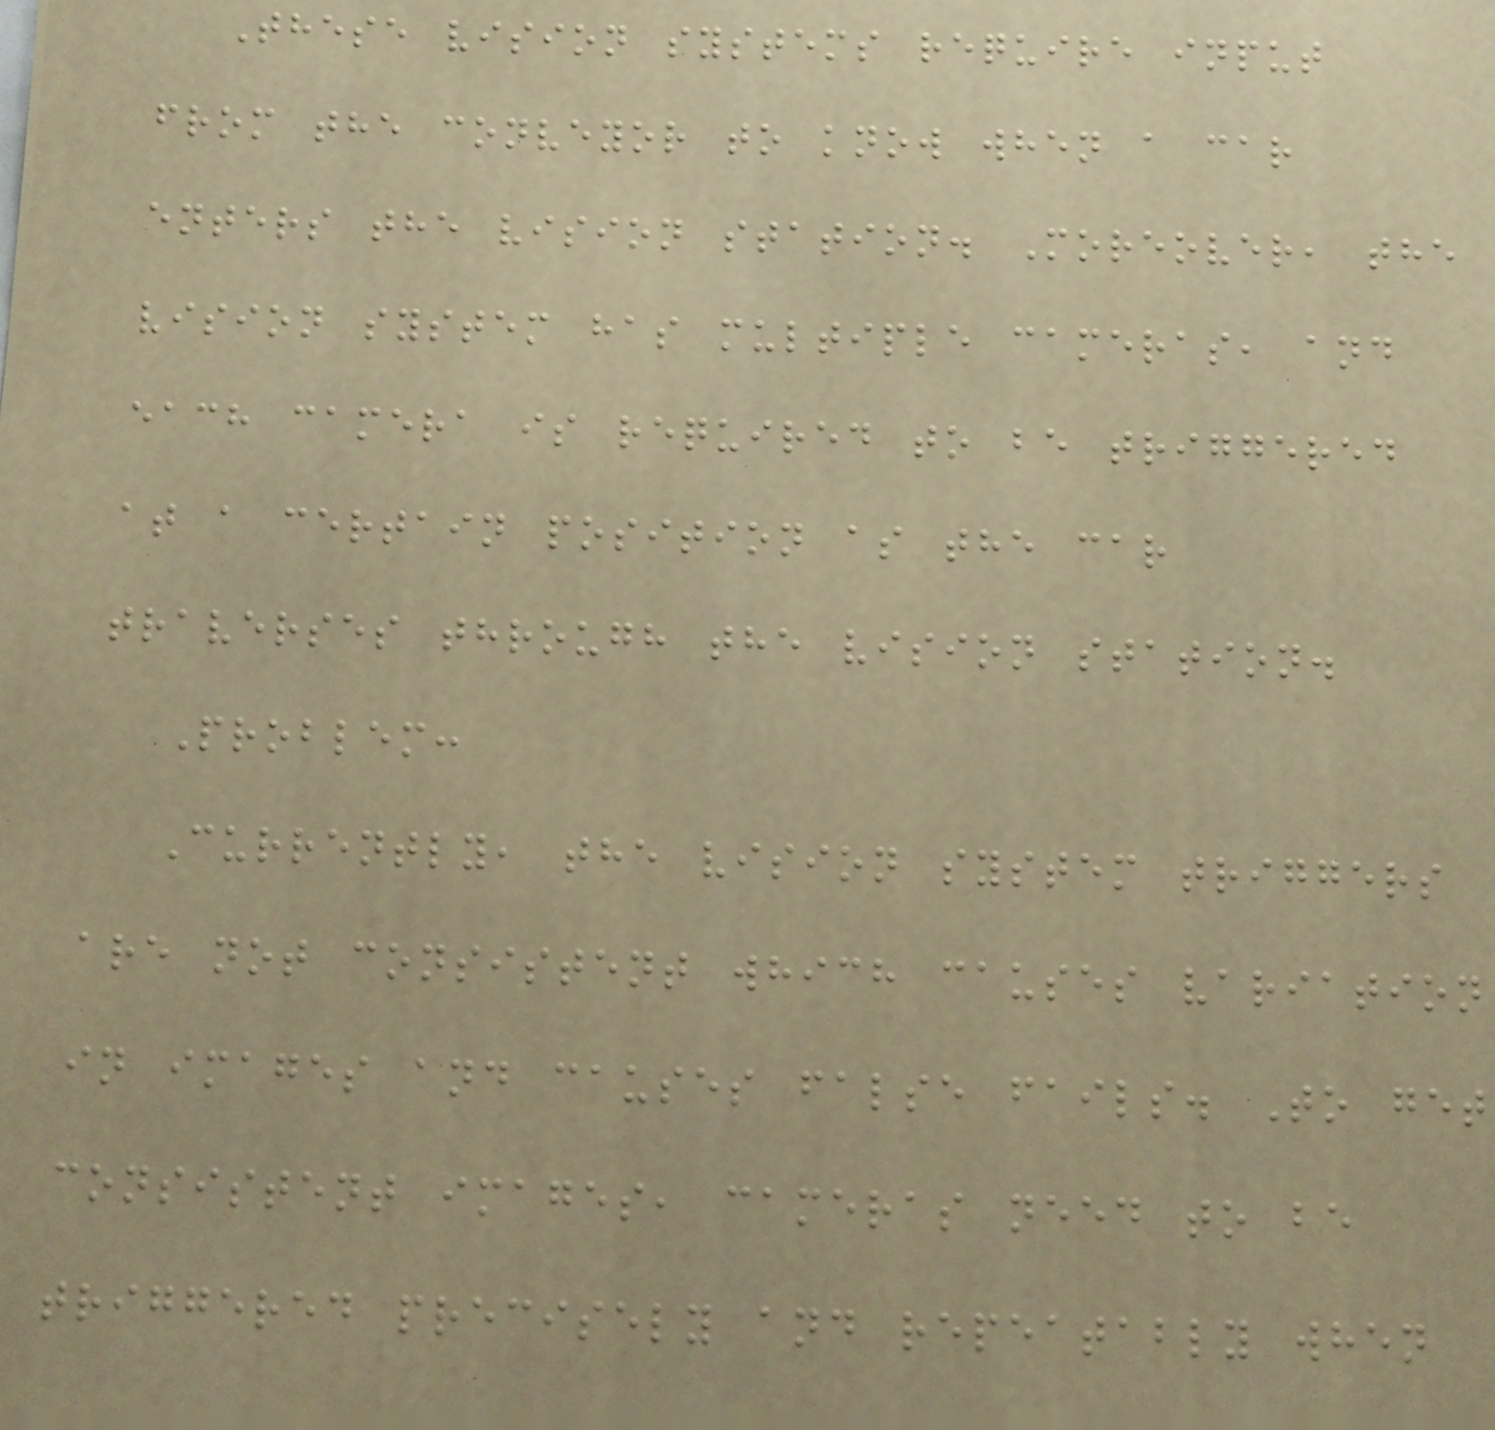These vision systems require input
from the conveyor to know when a car
enters the vision station. Moreover, the
vision system has multiple cameras, and
each camera is required to be triggered
at a certain position as the car
traverses through the vision station.
Problem:
Currently, the vision system triggers
are not consistent which causes variation
in images and causes false fails. To get
consistent images, cameras need to be
triggered precisely and repeatably when
